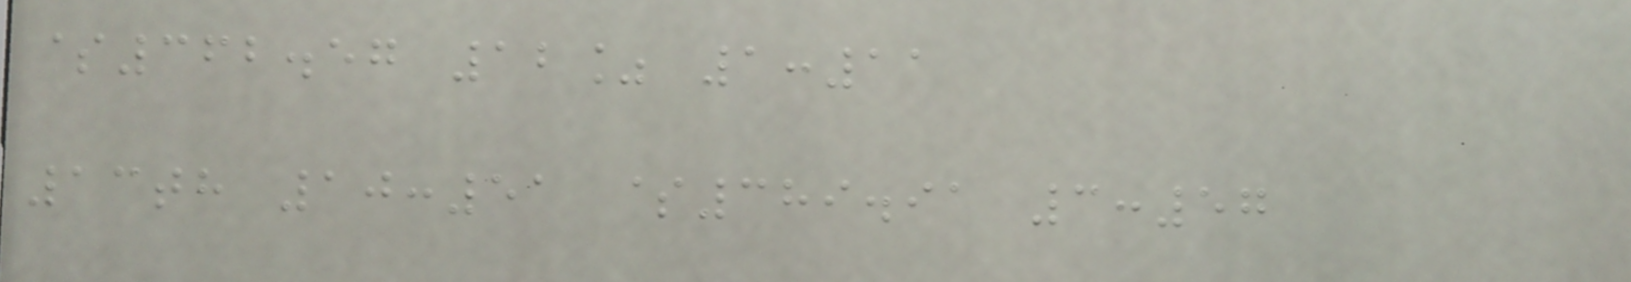$362.57 12% 1:11
13th 10:51 $389.91 3:57
